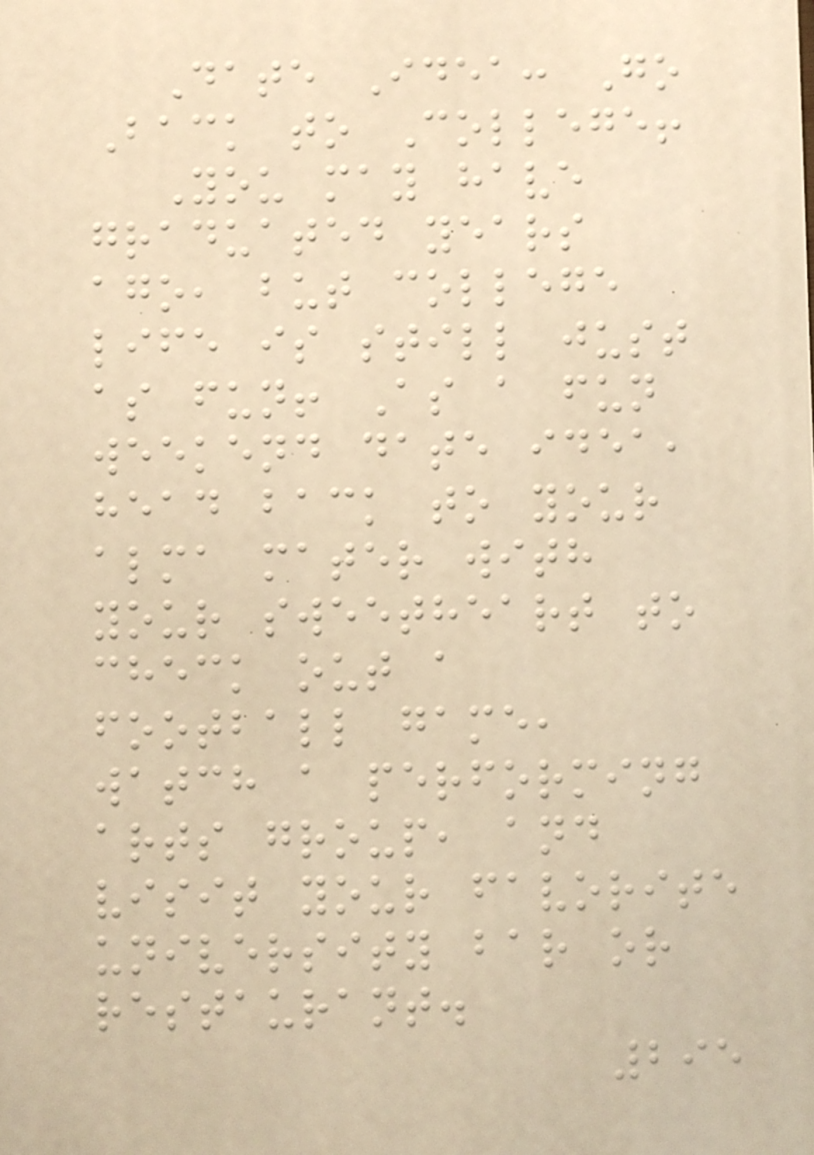Date Idea: Go
Back to College!
You may have
graduated years
ago, but college
life is still just
as fun! As a fun
weekend date idea,
head back to your
alma mater with
your sweetheart to
check out a
football game,
watch a performing
arts group, and
visit your favorite
university bar or
restaurant.
295
